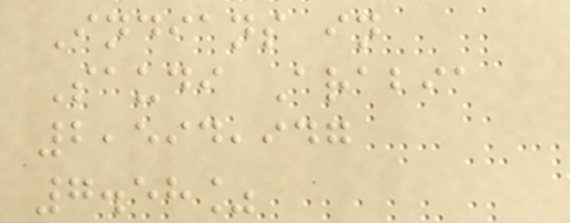Indians in
Saudi Arabia
2,594,947
7.58%
